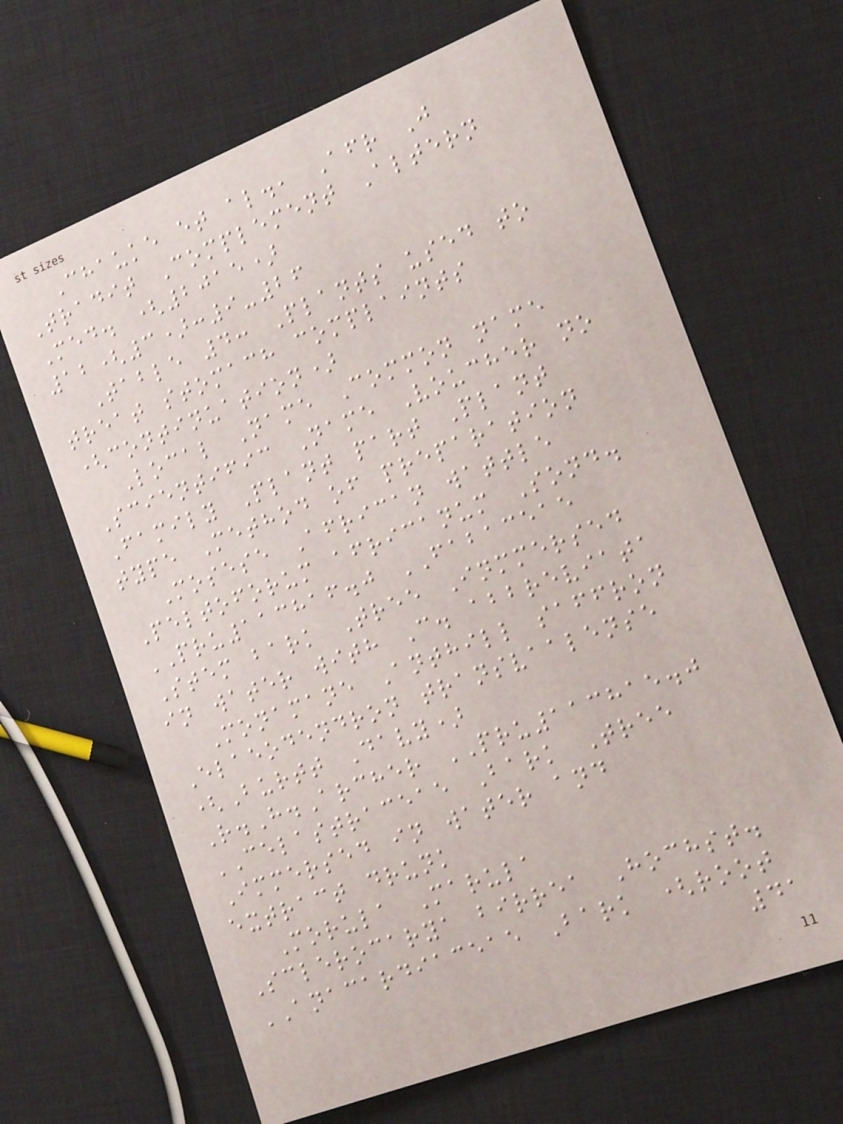Chauke et al., Afr J
Tradit Complement Altern
Med. (2015)
12(3):9-26
Table 4: Plants used to
treat stomach complaints
(continuation)
Local Name Common name
Scientific Name Voucher no
Family Plant part Plant
type Method of preparation
Mosese African wattle
Peltoforum africanum Sond.
PRU113816.0 FABACEAE
Stem bark Tree Inmmersed
in water with C. abbreviata
Monamane Anthill saffron
Elaeodendron transvaalense
(Burtt Davy)
R.H.Archer PRU113815.0
CELASTRACEAE Bark Tree
Immersed in water and
extract drunk
Morula Marula
Sclerocarya birrea Hochst.
ANACARDIACEAE Bark (root
41
